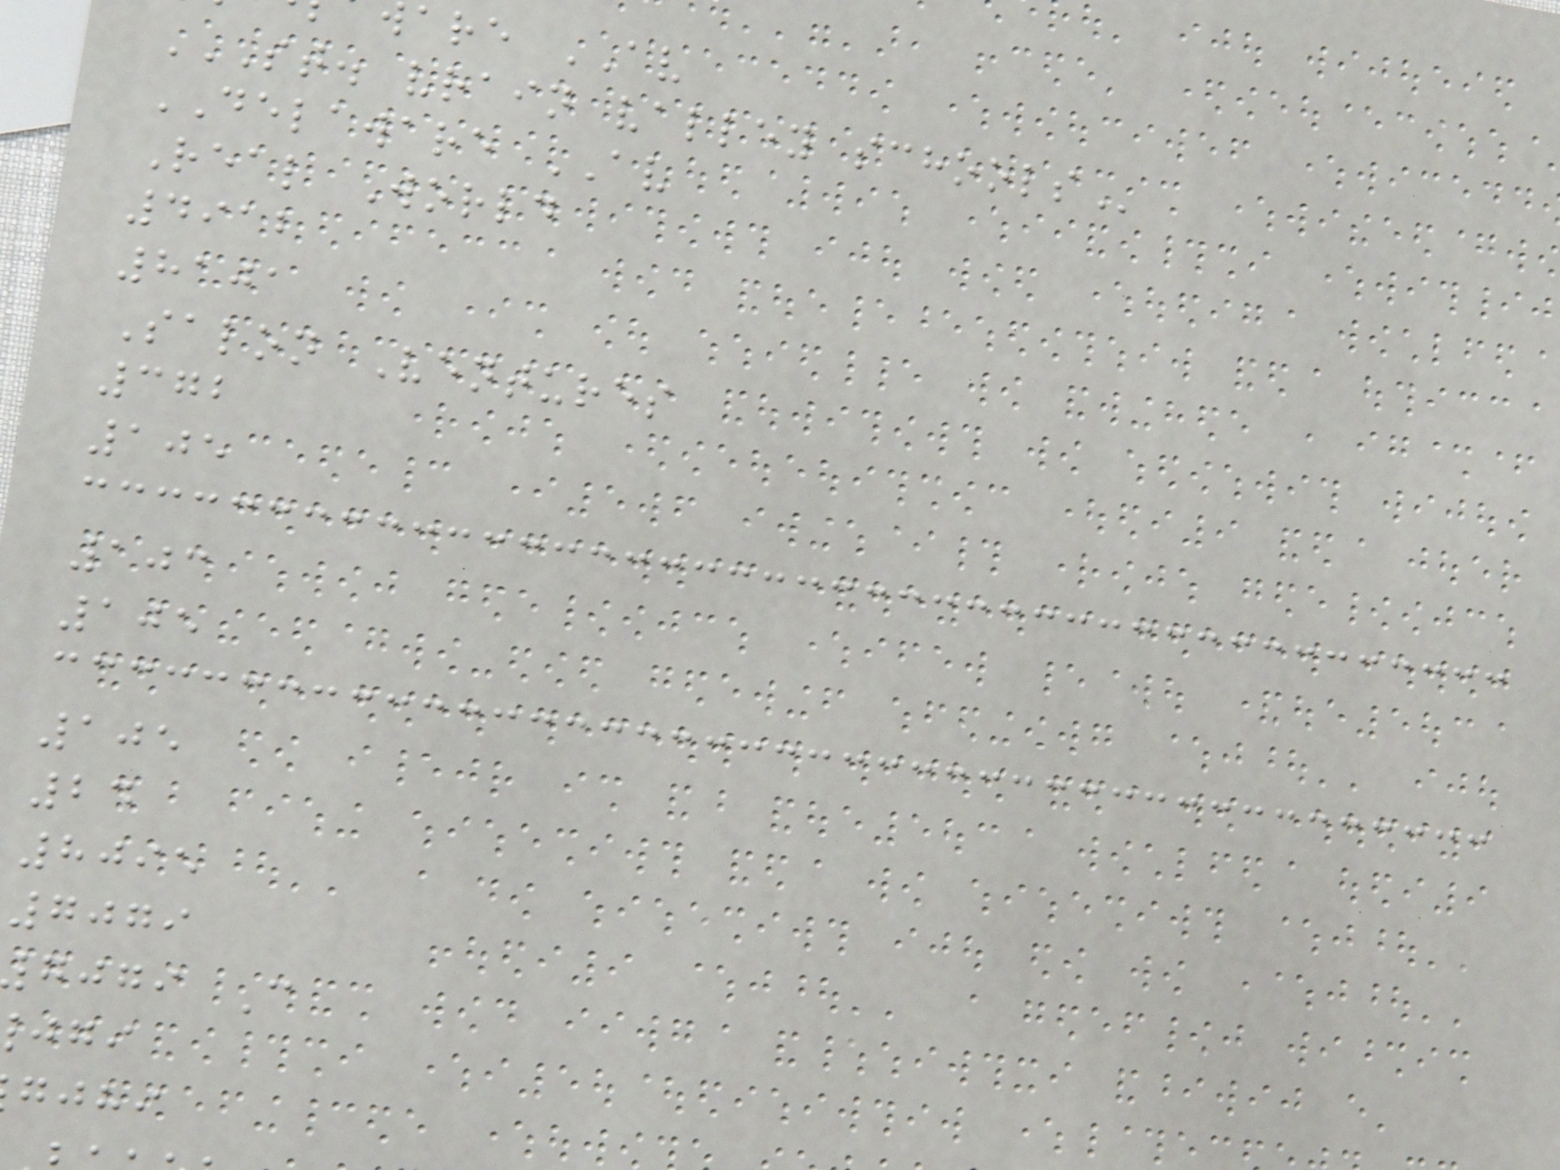are AV
ST. VRAIN VALLEY SCHOOLS
DELAWARE AV
Real World
4912
8101
Salon Ventures
372
105
103
105
105
24
8095
7079
gjgi C
gjhi
